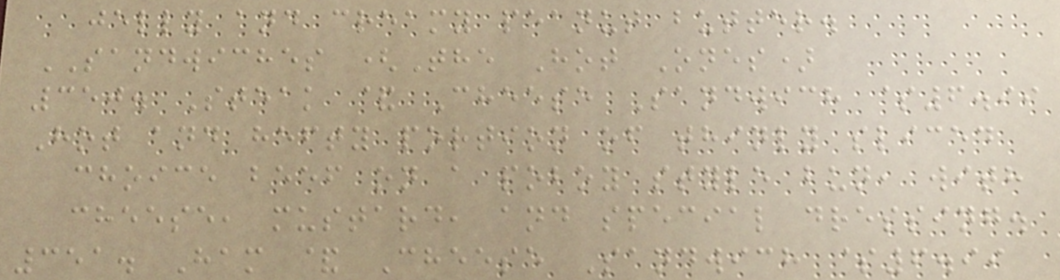jelly and creamy peanut butter.
SANDWICHES (The Hot Ones)
350. Steak & Cheese Sandwich $6.99
Hot and hefty portion of thinly sliced
choice beef on a poboy style bun, with
cheese, mustard, and special dressing.
351. Ham & Cheese Sandwich $6.99
